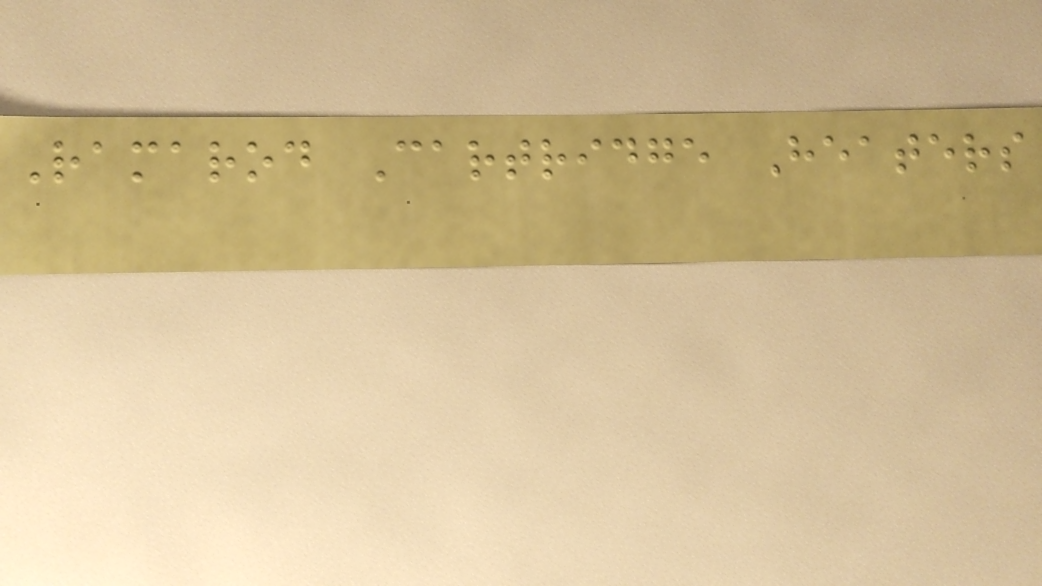Ramarod Cartridge Heaters
